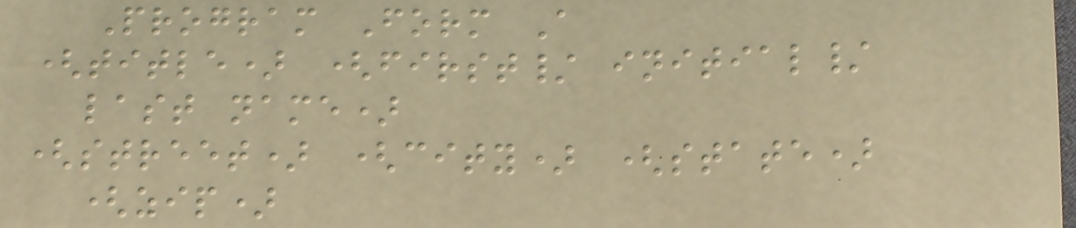Program Form A
(title) (first/ initial/
last name)
(street) (city) (state)
(zip)
